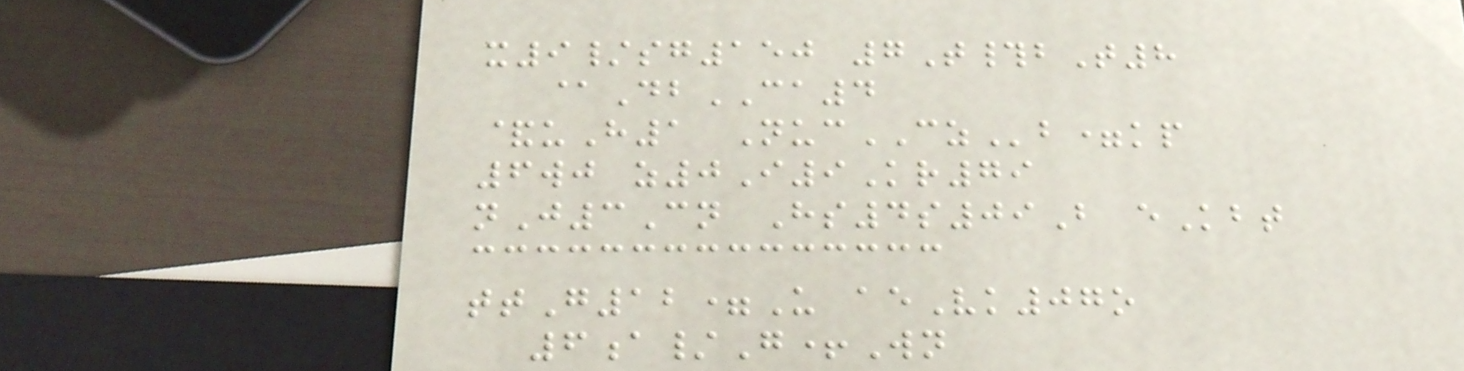x9/sg150 7T#bT8
@DbCA4
&uH1 NucCZb=kp
6wj z0I9Kr79
nJ3Cn Hs4s09B eKbt
ttG12=U aeVk07o
6a/G+Wn
